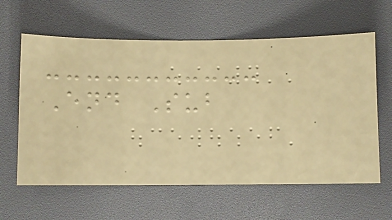End Sub
